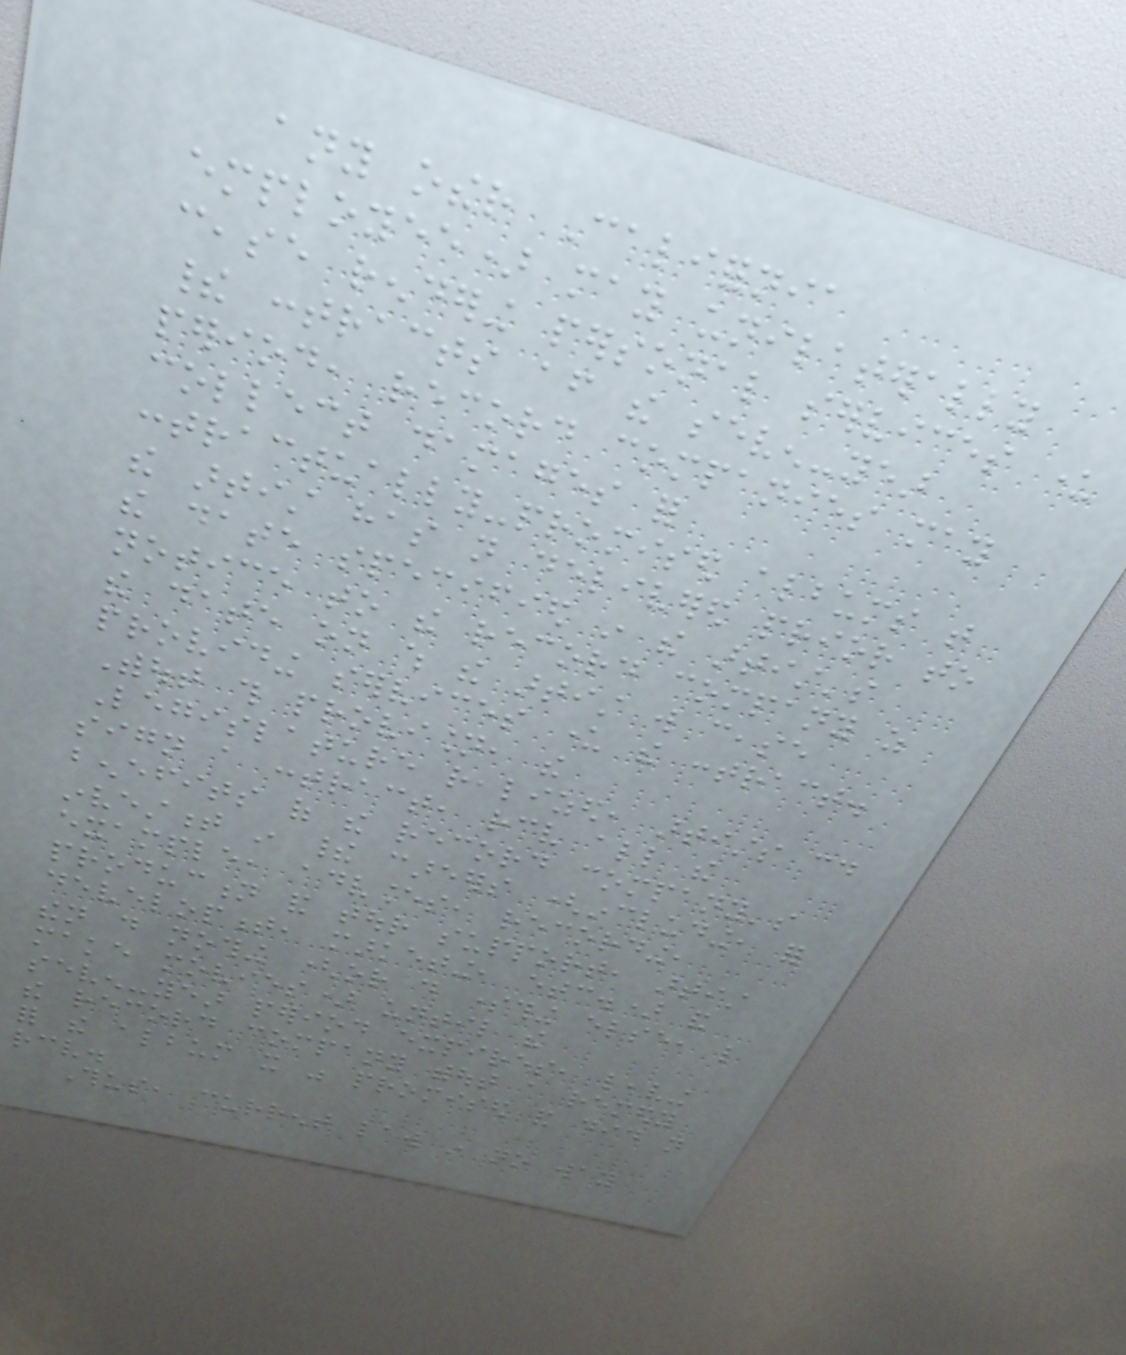any other California
employee) may unilaterally
cease rendering personal services under
their contracts after the seven-year
period, record companies may
collect damages for
contractually-promised albums that
the artist has not delivered prior to
the date specified in the artist's
notice to the record company as
the date on which the artist will cease
providing services under the contract.
Without this provision, the
Legislature realized, artists could
sign a contract, receive all the
benefits of the record company's
investment in their careers (including, for
example, advances, recording,
production and tour support, artist
development, marketing, etc.) and
then do nothing (or do something else, like
make movies) until the
seven-year period expires, leaving
the record company without a remedy
for the album it was promised and did not
receive.
Thus, current law in no way
